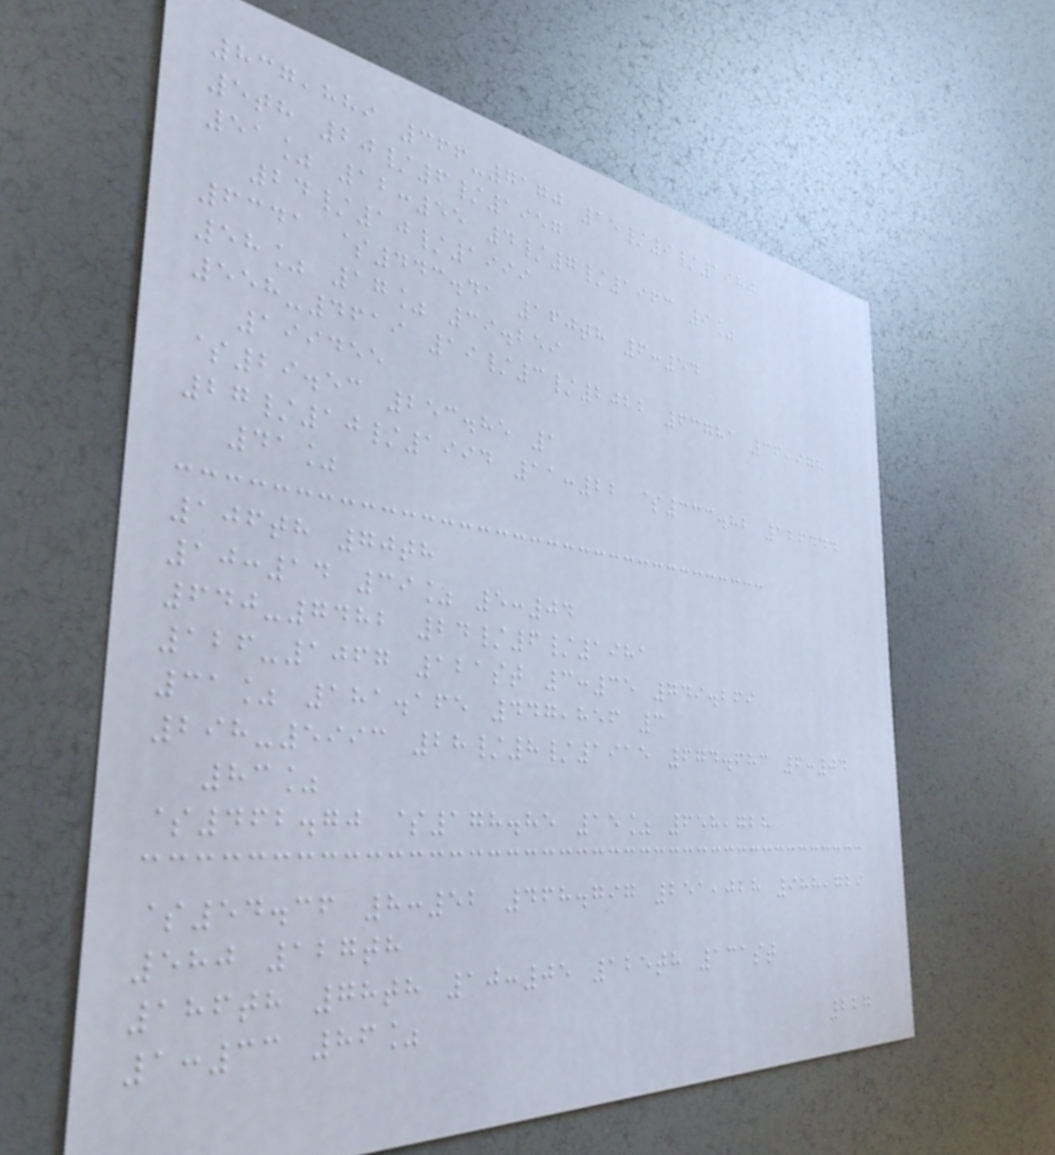837,889 366-7170 15/9/1980
5th 20/6/1957
51% 12:55 4/7/1963 9%
24/10/1999
6341 $443.41 160th 6:54
58% 17% 39.259
558-4619 19/3/2022 63781 36,978
199455
$29.53 253.85 1
27/10/1994 11:22 $333.82 126444
41%
106th 70th
10:14 39% 5:04
640-7482 24/6/1981
126-1067 121st 3:35 749.269
31% 181.165 447,856 3
298-5993 28/8/1915 674.683 6:04
83%
$462.70 $178.85 15% 658,728
$54.36 8:52 468.797 251,028 988,729
580 127th
186th 78th 10:05 125th 131st
1:33 86%
227
